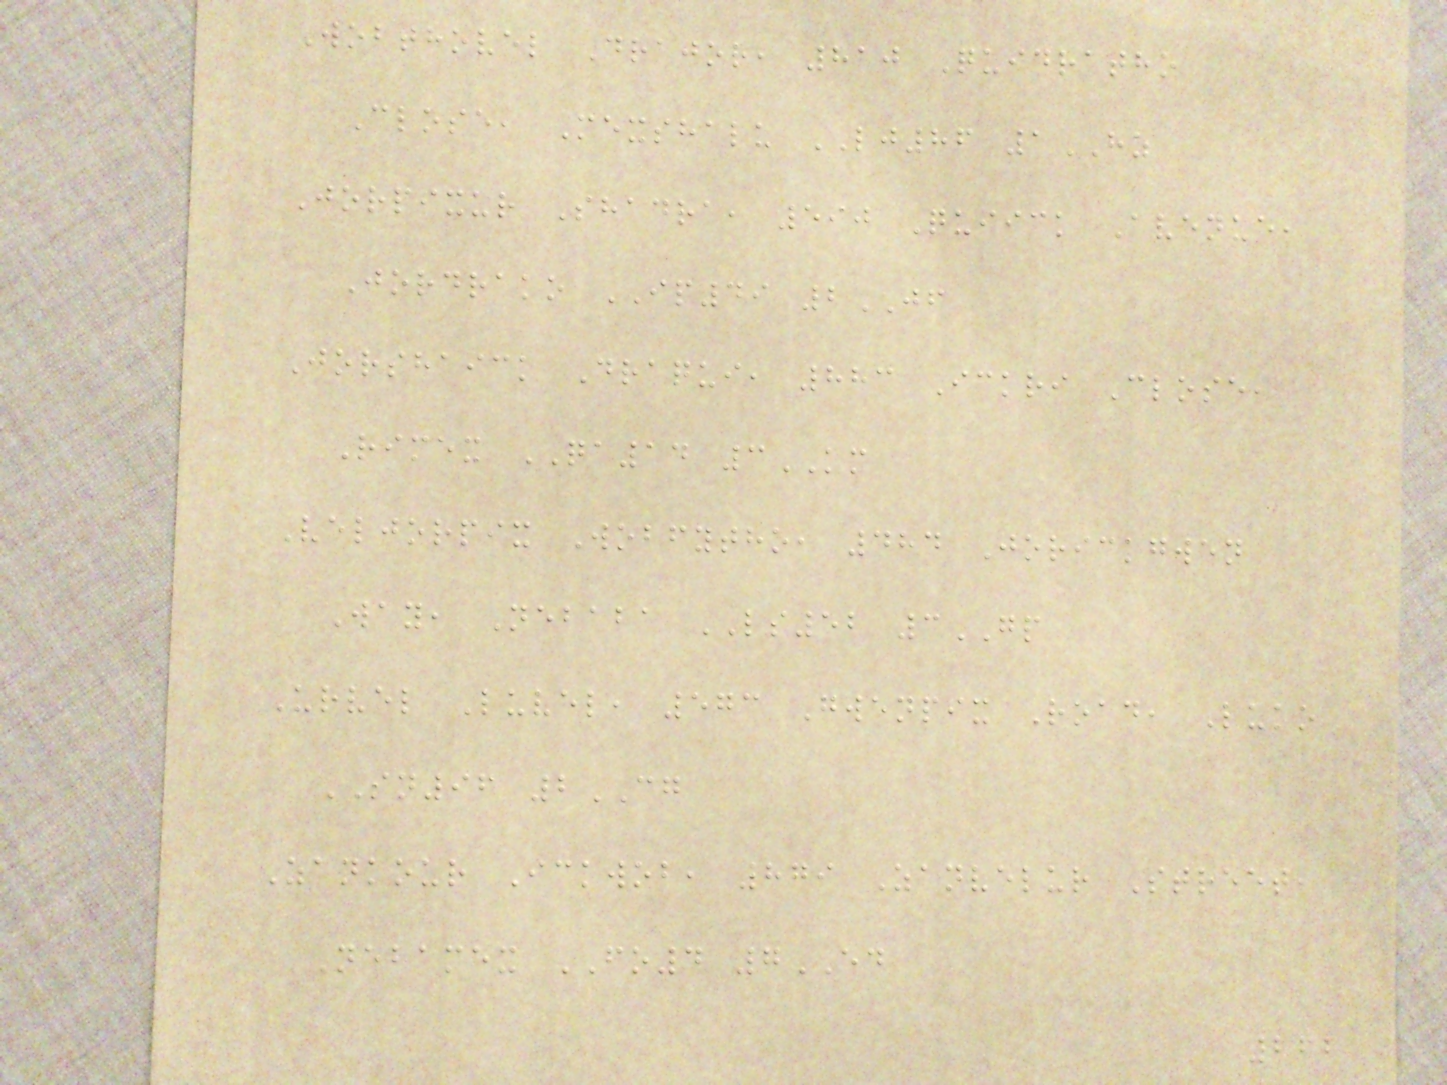Wobthovel Drajor, 810 Quidratho
Close, Mexshalu LJ86 1HZ
Jorpixur Shadra, 590 Quiick Avenue,
Jordrako IP49 2JF
Jorshaick Draqui, 883 Ickri Close,
Rimex QA14 3KM
Veljorpix Wobfytho, 484 Jorickgwen
Way, Nebaba LS52 3GP
Urvel Luvel, 573 Gwenpix Road, Luko
SN96 2CG
Zankour Ickwob, 879 Zanvelur Street,
Nebamex FO4 7ED
262
